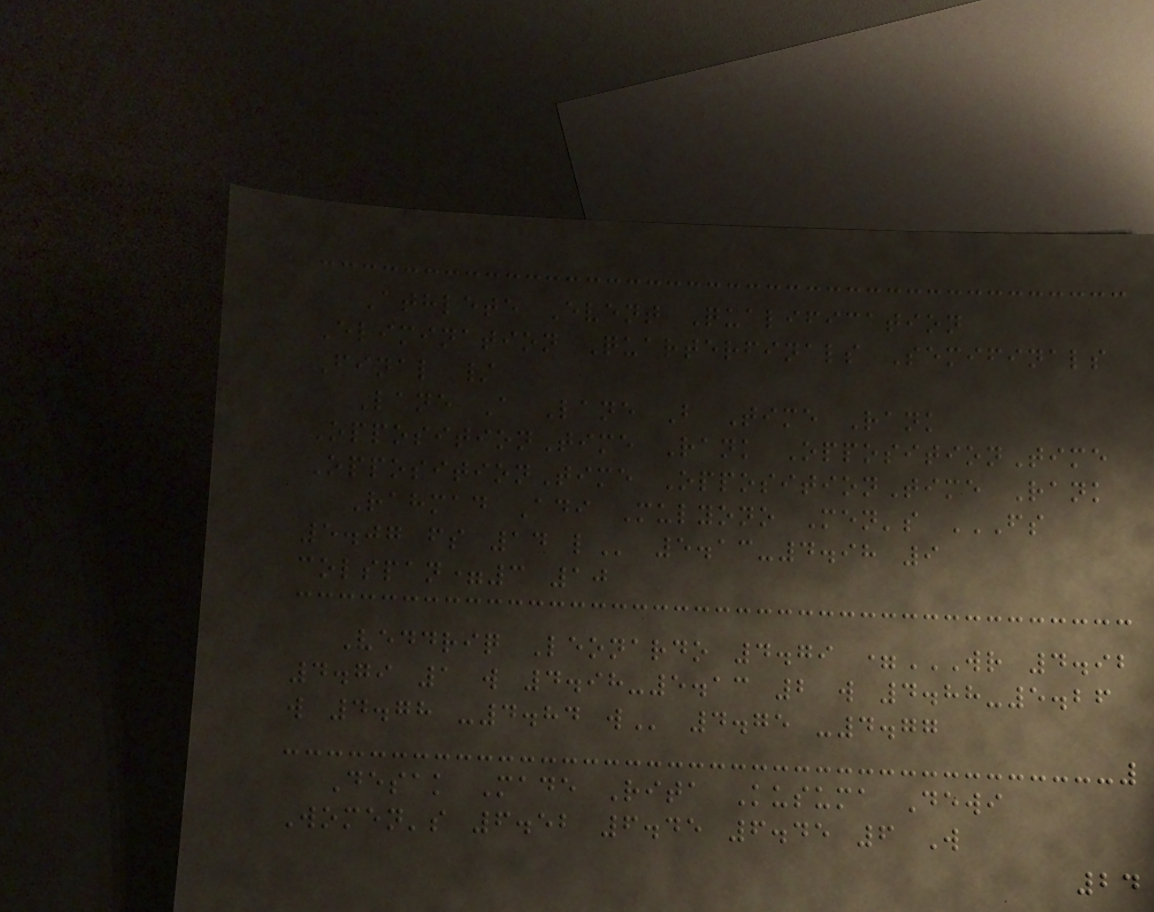Athlete Event Qualification
Elimination Quarterfinals Semifinals
Final /
Lane A Lane B Time Rank
OppositionTime Rank OppositionTime
OppositionTime OppositionTime Rank
Rahmad Adi Mulyono Men's FS
5.07 FS 14 L 5.13-4.98 9
colspan=3 10
Veddriq Leonardo 4.79 =WR 4.92
4.79 1 W 4.98-5.13 2 W 4.88-5.26
W 4.78 -4.84 W 4.75 -4.77
Desak Made Rita Kusuma Dewi
Women's 6.52 6.45 6.45 6 W
24
